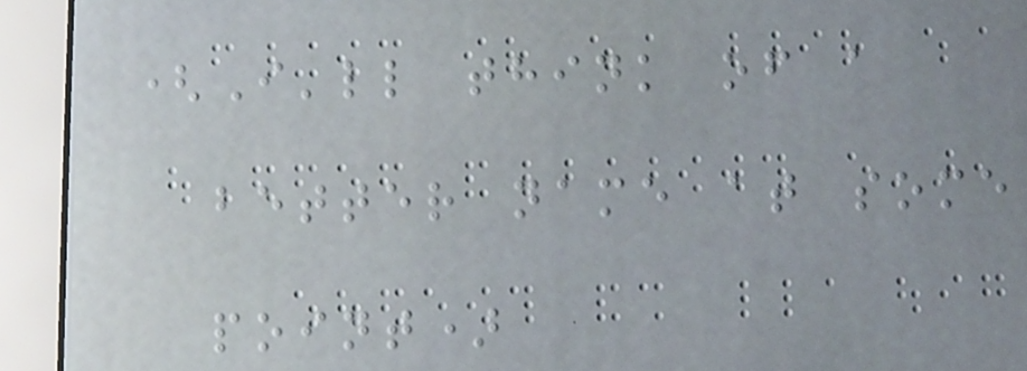(I'll think of a
better name at some
point)
